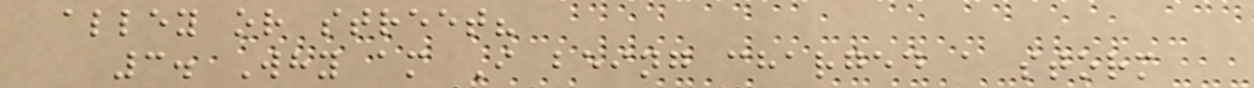alley or street?
3. Why am I being charged a storm
